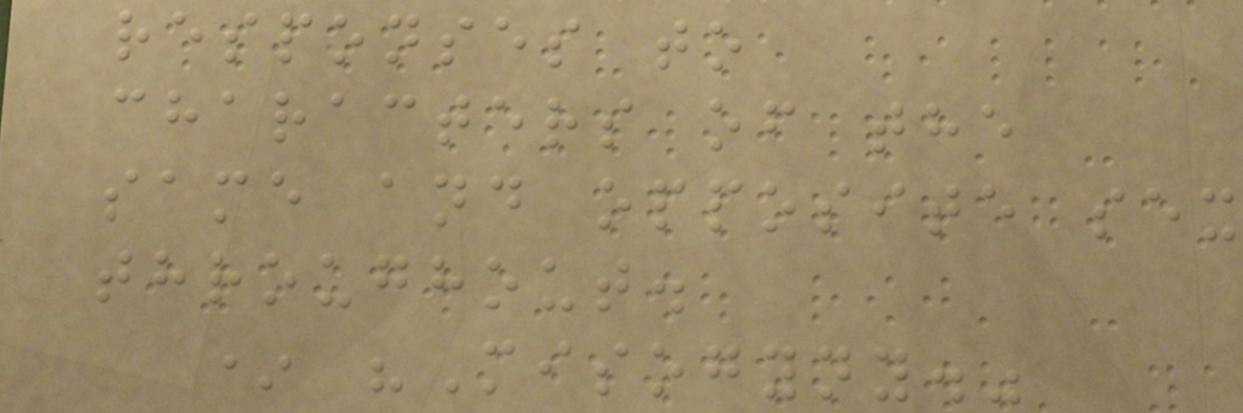responses to
characters of the
same and opposite sex
throughout.
* "Misogyny."
